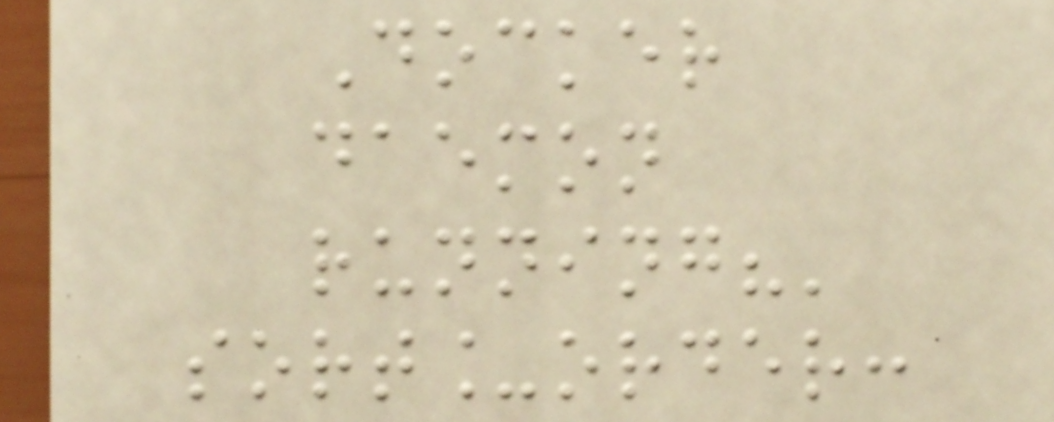Docker
daemon
running?'
sort_order:
